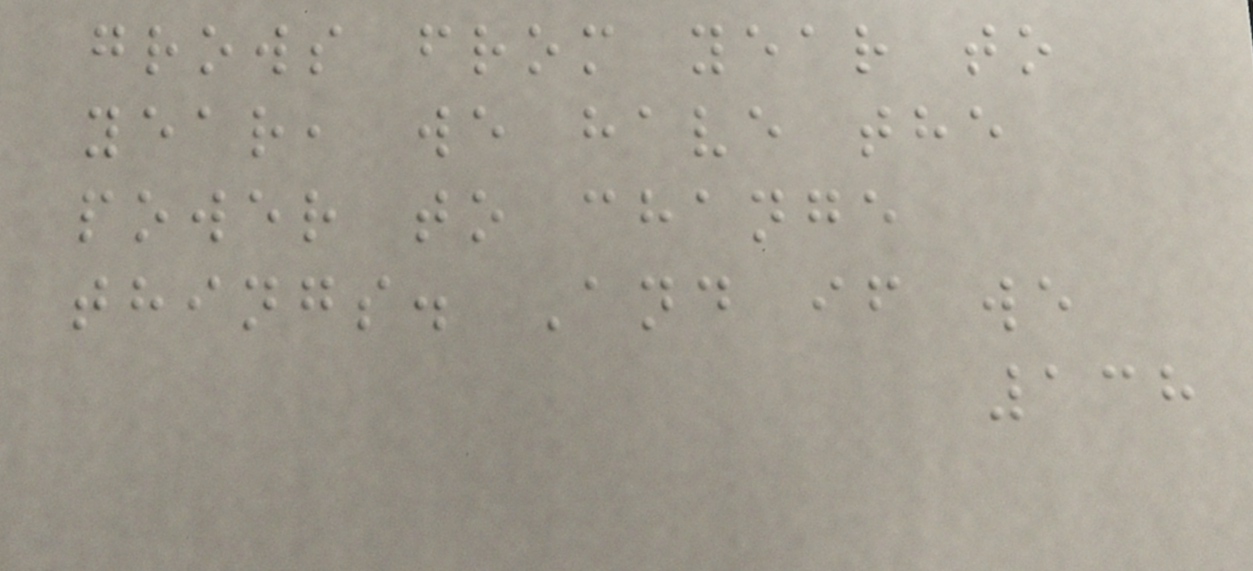grows from year to
year, we have the
power to change
things. And if we
138
